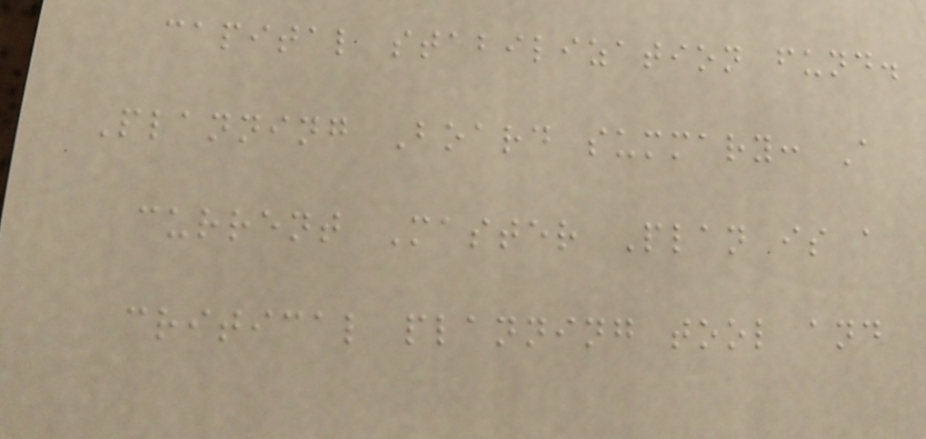capital stabilization fund.
Planning Board summary: A
current Master Plan is a
critical planning tool and
